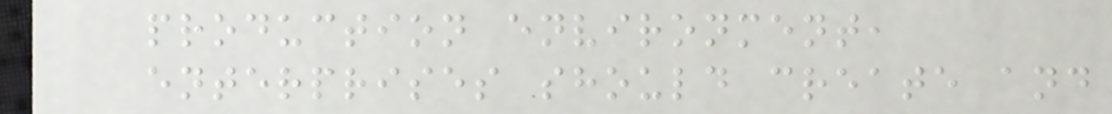production environment,
enterprises should create and
